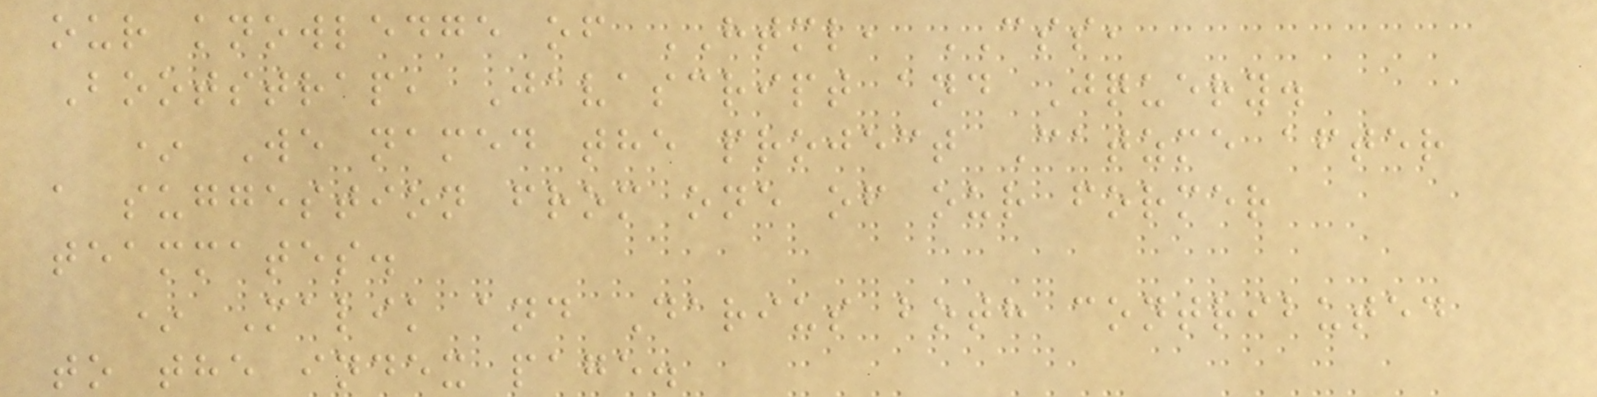our knowledge of HTML, CSS,
Bootstrap, Javascript and Jquery.
* We named the project Catzme after
a suggestion from one of our former
teammates.
* Malik and Darius both contributed
to the index page.
